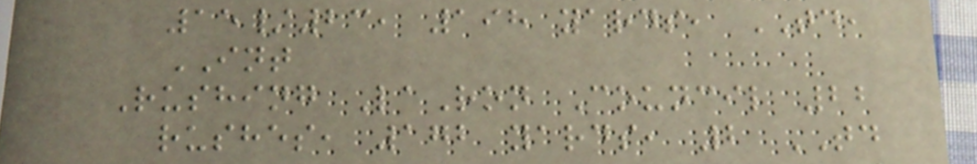15/23, 198 yards, TD,
INT
Rushing LaRon Council 22
rushes, 172 yards, 2 TD
